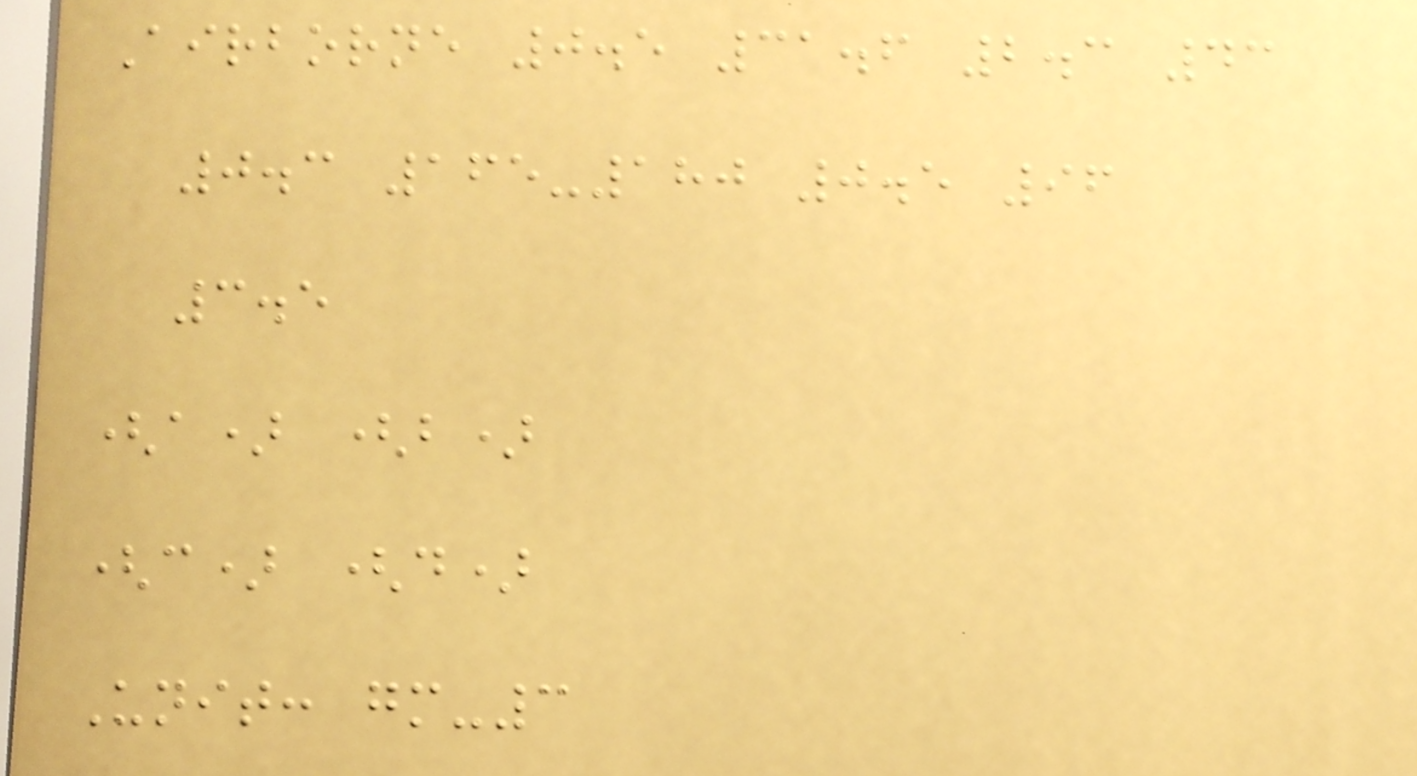Airborne 0.5 31.6 2.3 43
0.3 165-180 0.5 96
3.5
(a) (b)
(c) (d)
Unit: gm-3
